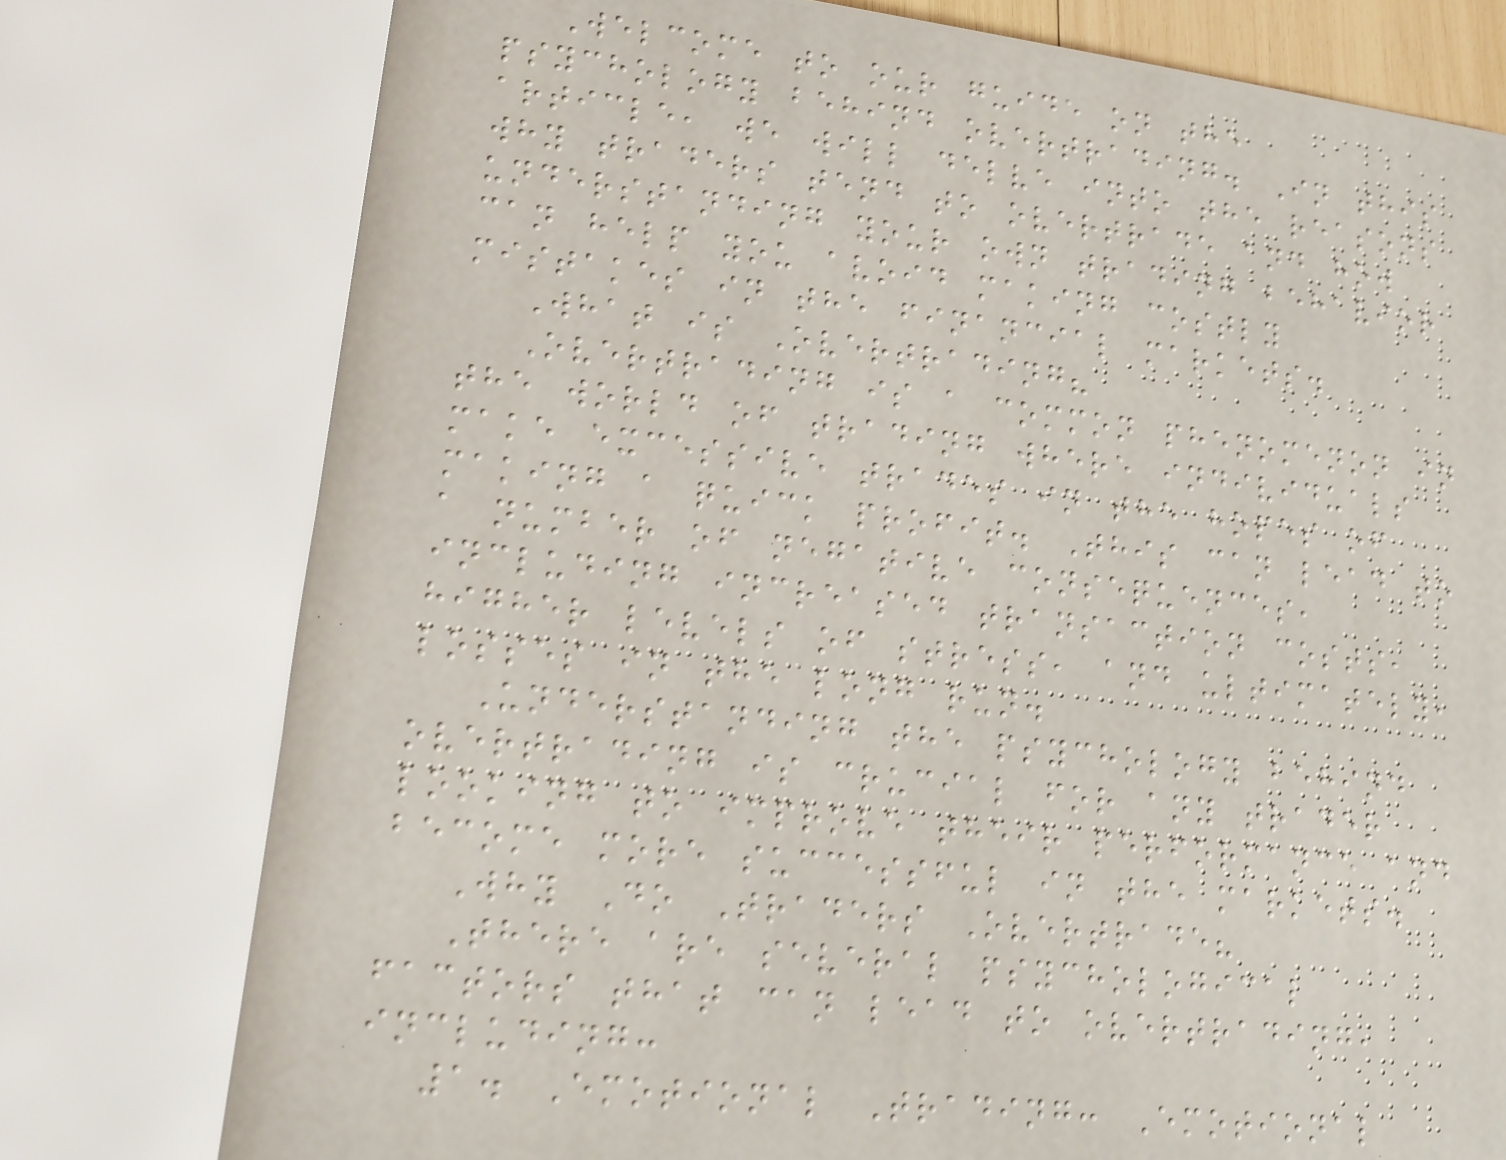Welcome to our guide on the
psychology behind overtrading. In this
article, we will delve into the reasons
why traders tend to overtrade and how
understanding your own trading behavior
can help you avoid making costly
mistakes in the financial markets.
What is Overtrading?
Overtrading is a common phenomenon in
the world of trading where individuals
make excessive trades in the hopes of
making a quick profit. This can lead to
a number of negative consequences,
including increased transaction costs,
higher levels of stress, and ultimately,
losses in the long run.
Understanding the psychology behind
overtrading is crucial for any trader
looking to improve their performance and
become more successful in the markets.
Why Do Traders Overtrade?
There are several psychological
factors that can lead to overtrading,
including:
1. Emotional Trading: Emotional
